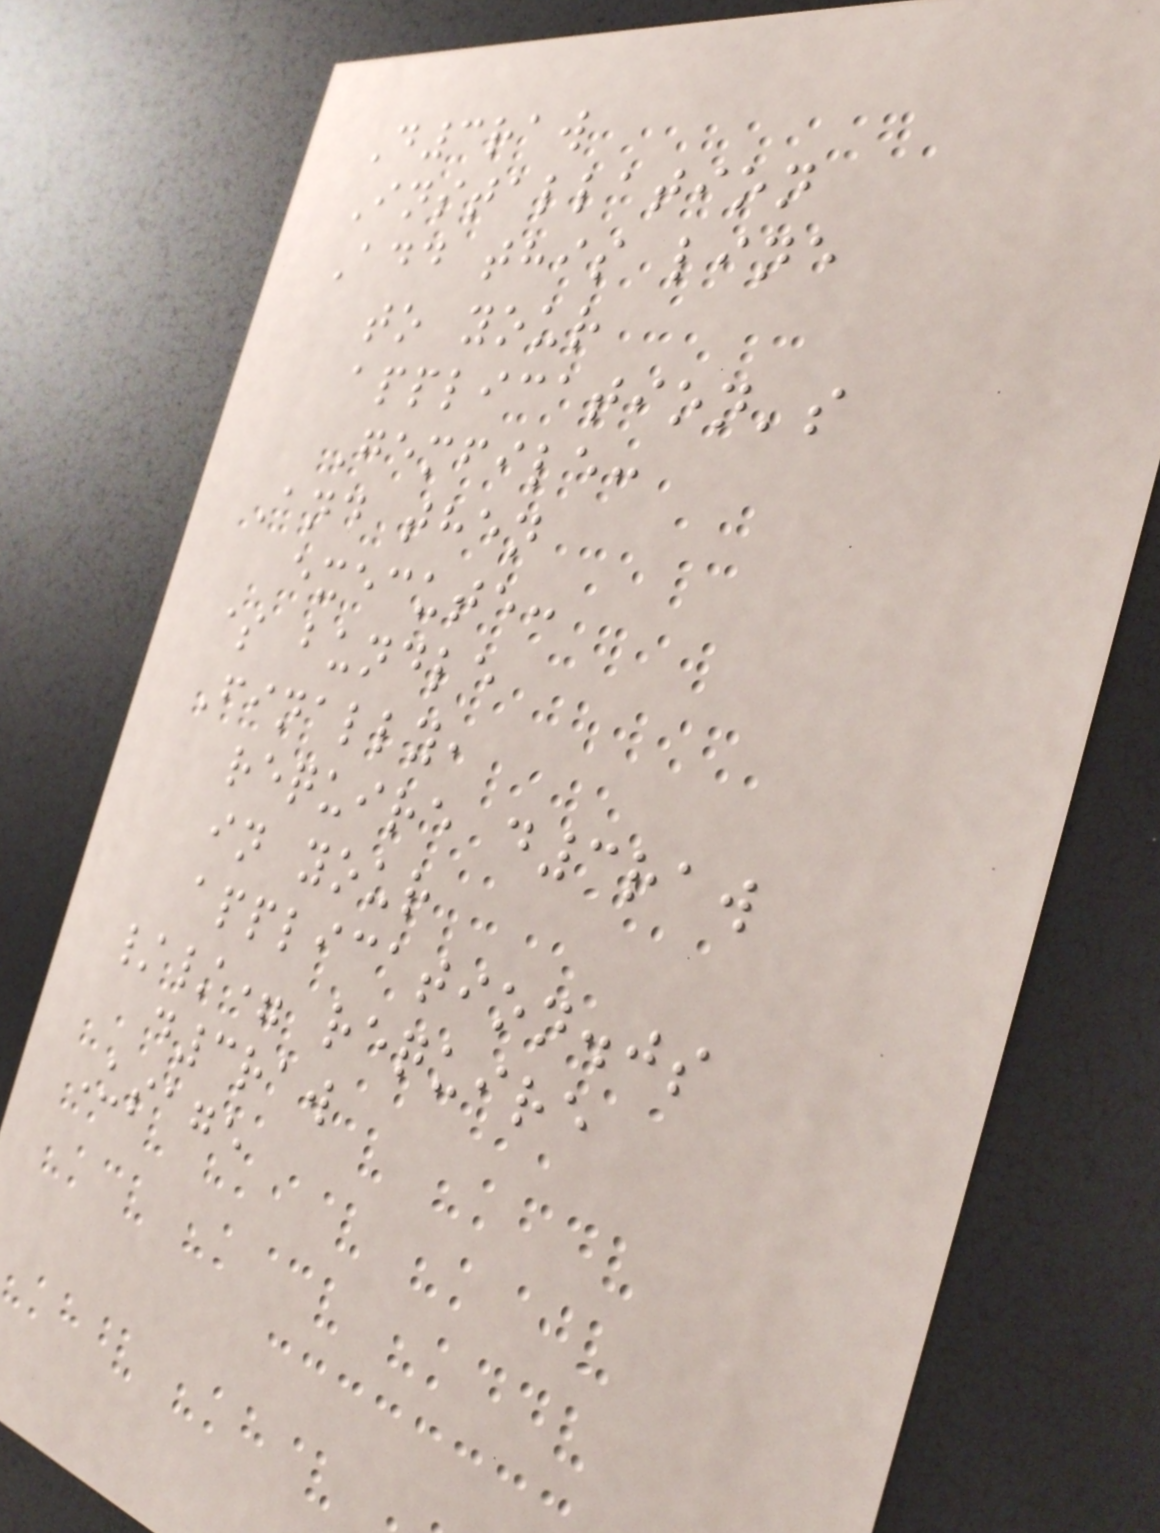D3raw
Installation
Add this line
to your
application's
Gemfile:
And then
execute:
$ bundle
Finally,
require d3raw
in your
application.js
//= require
d3raw
Usage
